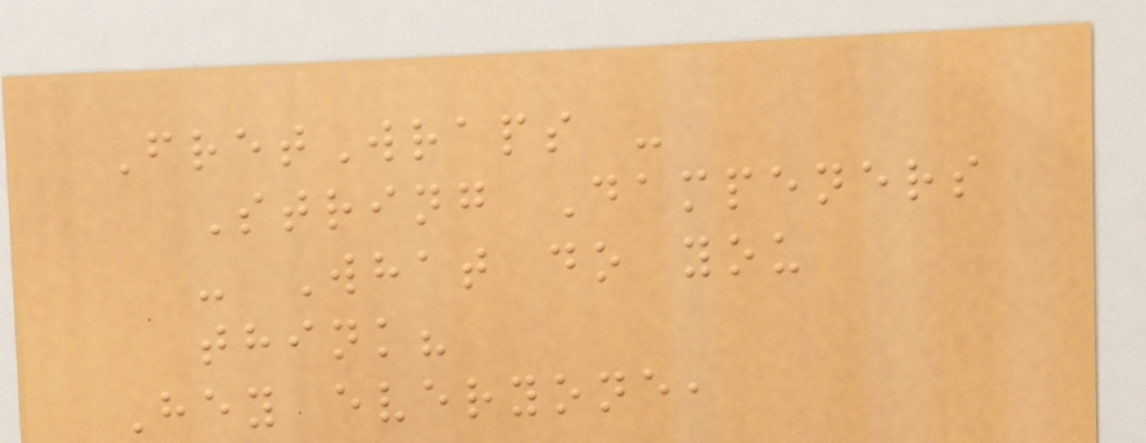FretWraps -
String Dampeners
- What do you
think?
Hey everyone,
